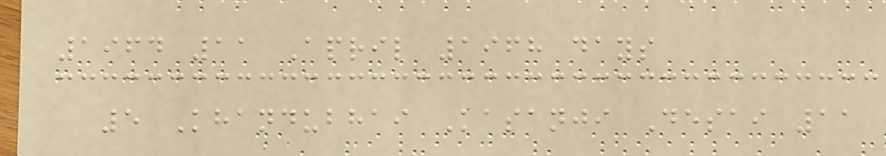1964 11 April 1968 days
5 Khandubhai Kasanji Desai 11
